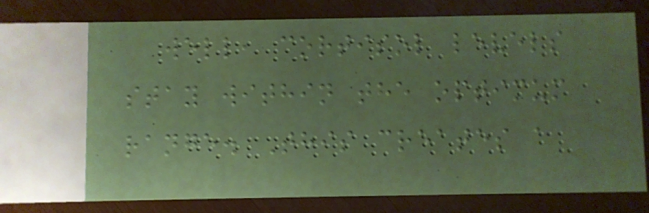well, cortisol levels
stay within the optimum
range. This creates a
